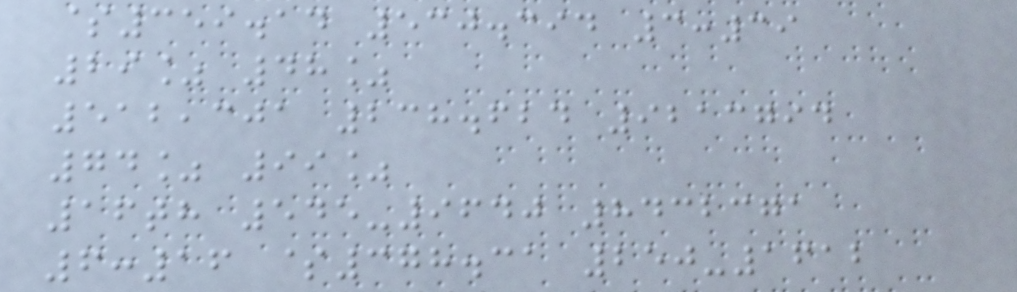$359.14 530.394 3:39
29% 48%
512,301 238.624 9213794
74% 99%
16th 545-9640 8432371
6:16 $378.31 250-1612
